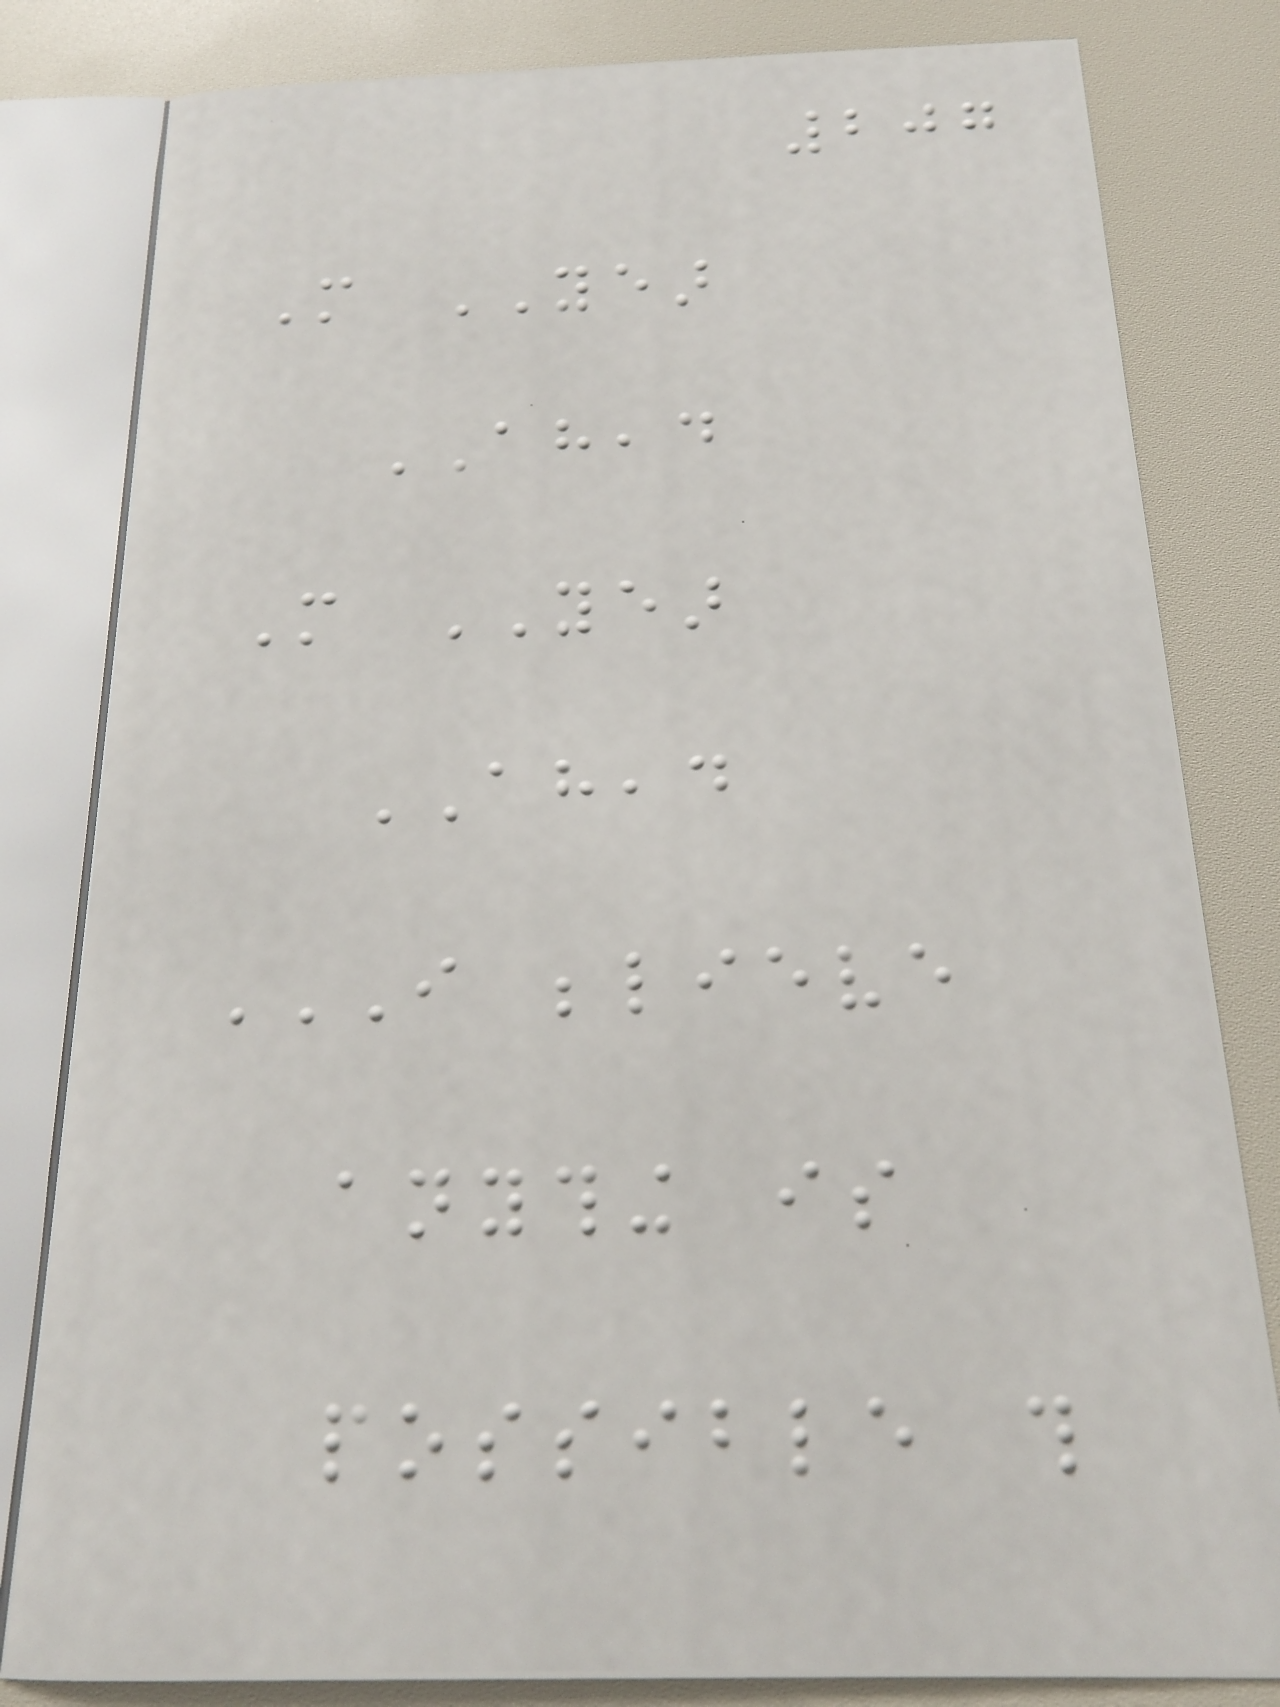207
More YEAR
AHEAD
More YEAR
AHEAD
I BELIEVE
ANYTHING IS
POSSIBLE THIS
